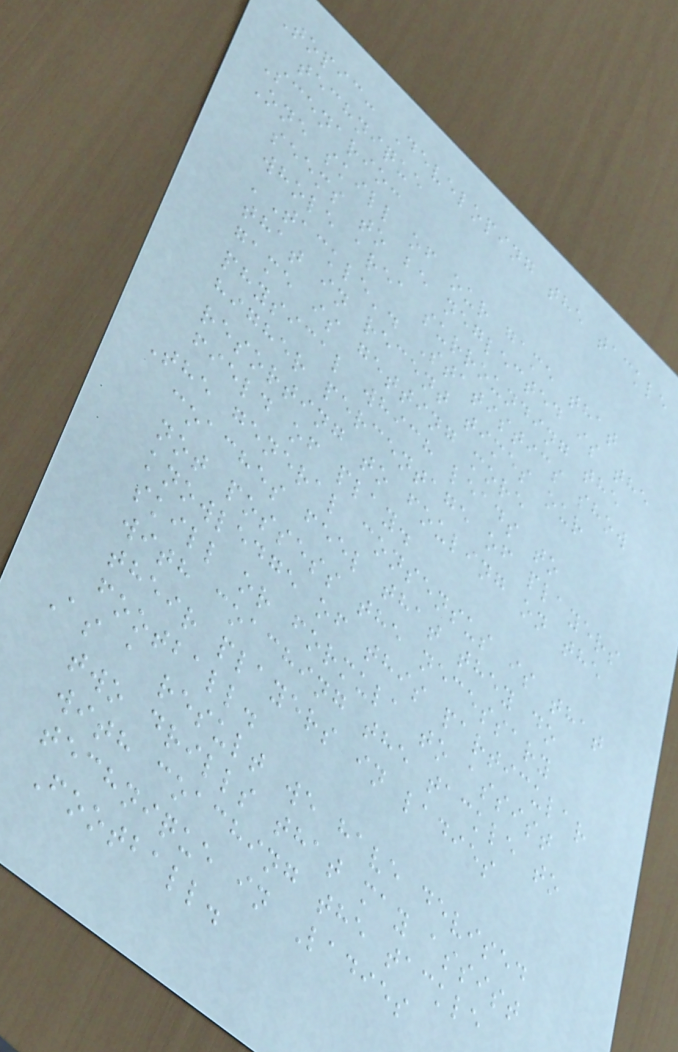Topic: Developing the tackle
technique
Scenario:
One skill of our game that
seems to be neglected is the
whole area surrounding the
'Tackle'. Statistics show
that in recent times our
game is getting more
physical which leads to
higher percentage of players
resorting to fouling on the
field of play.
The general consensus is that
coaches feel that they do
not possess the necessary
knowledge of this particular
skill or formula to assist
with coaching the tackle to
their players in ladies
football.
As a result we have devised
two drills that may assist
with coaching the tackle
technique in Ladies
Football.
